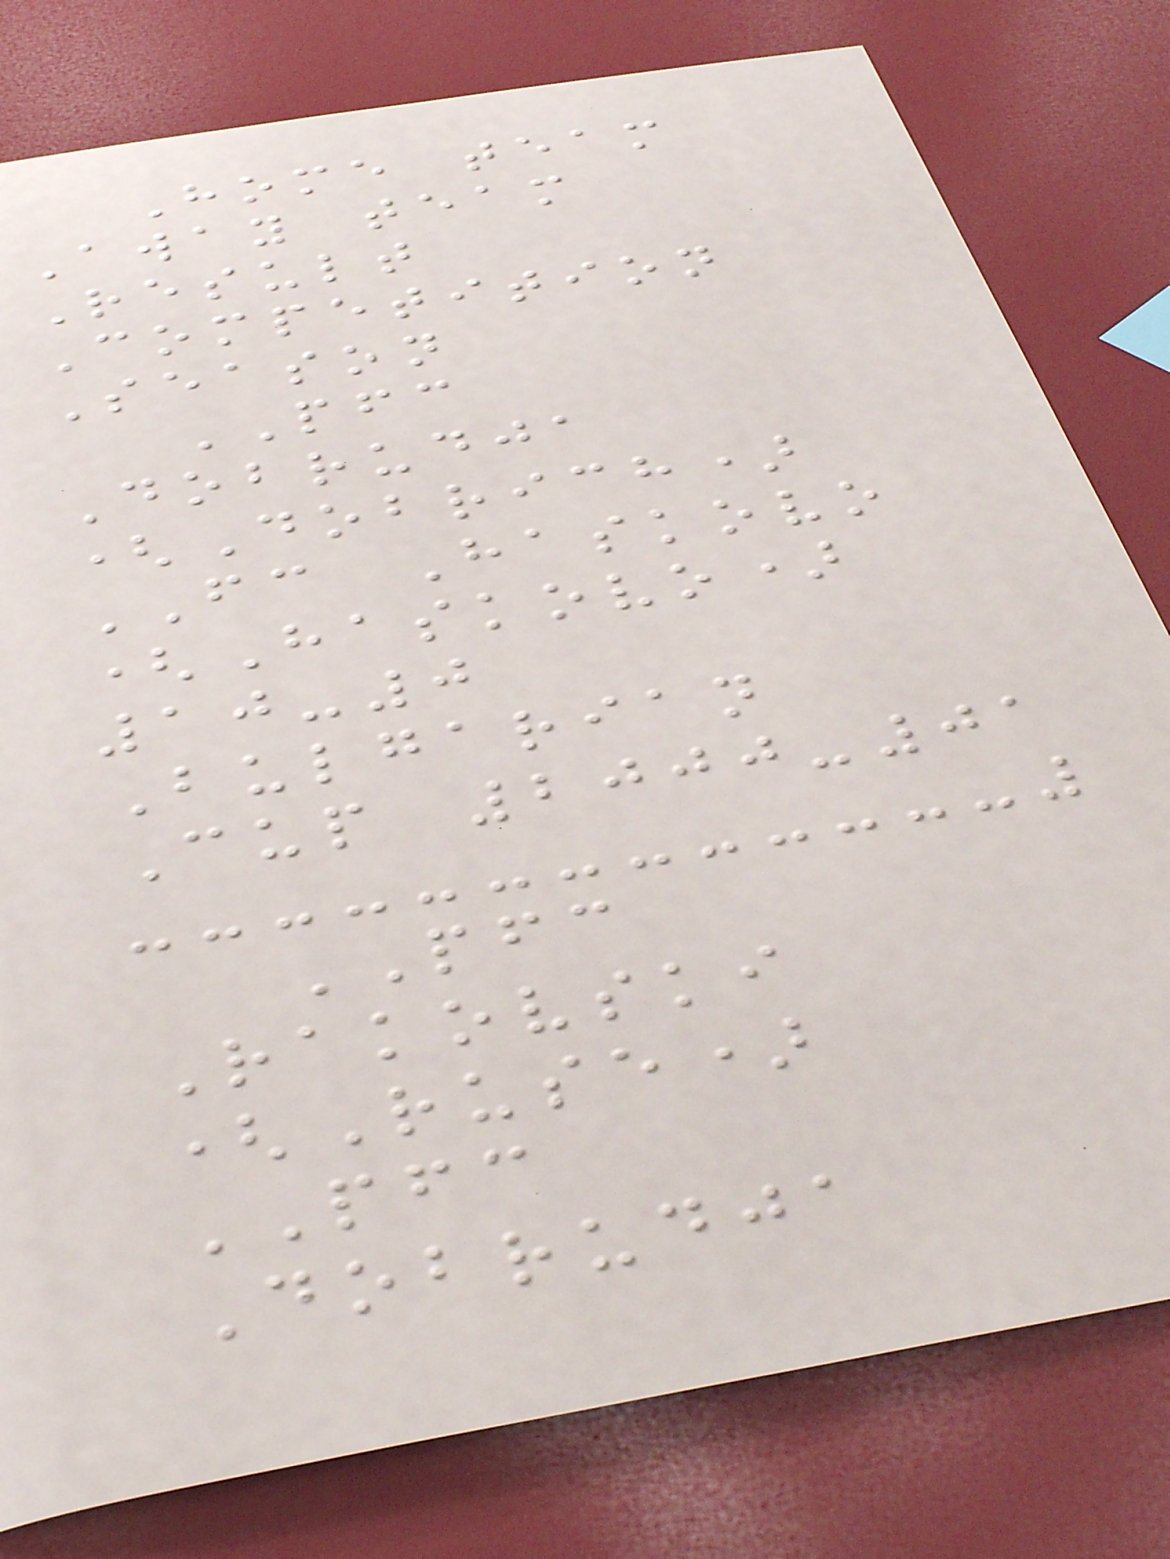Home team
Away team
Result
Competition
Season
PFC
Dobrudja
(Dobrich)
FC Haskovo
(Haskovo)
10-0
Bulgarian
Cup 2000-01
PFC
Rakovski
(Ruse)
PFC
Dobrudja
